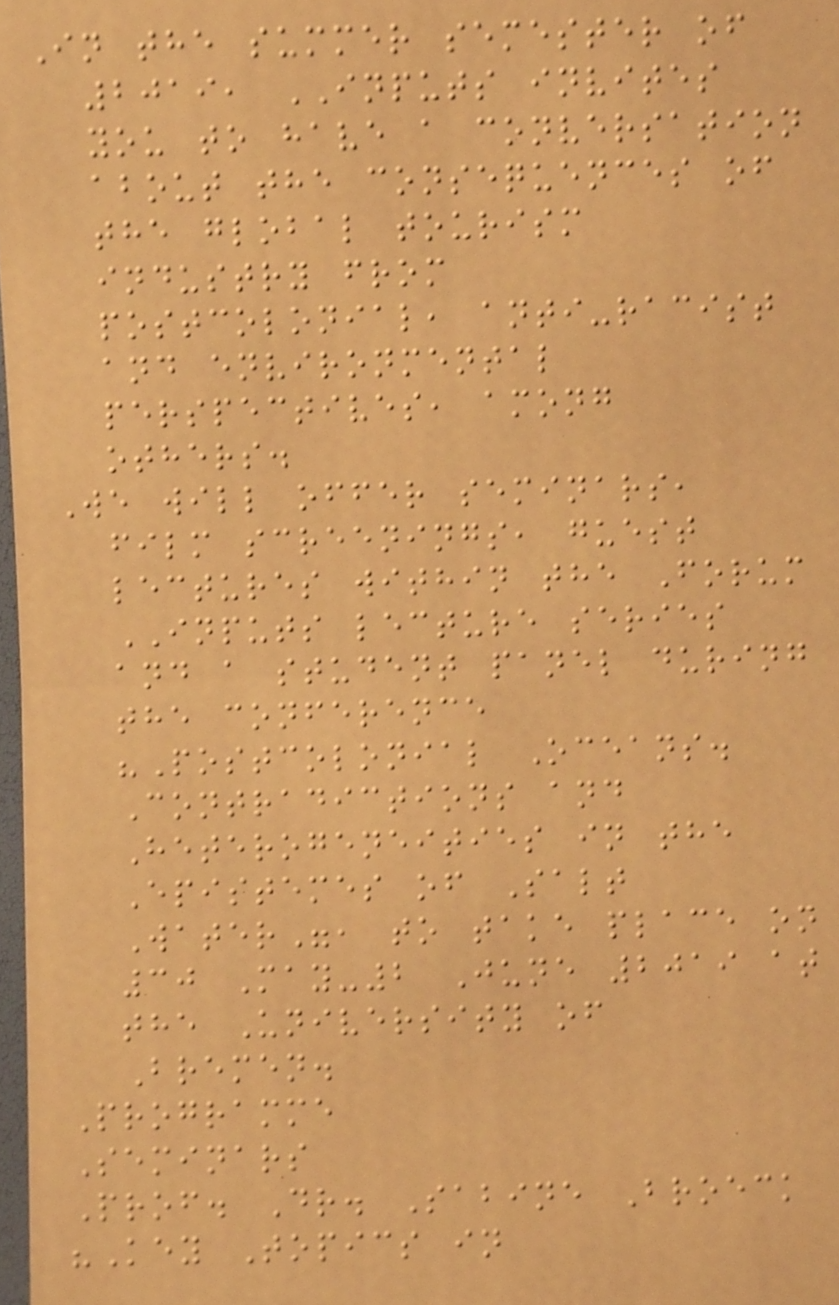In the summer semester of
2019, INPUTS invites
you to have a conversation
about the consequences of
the global tourism
industry from
postcolonial, anti-racist
and environmental
perspectives, among
others.
We will offer seminars,
film screenings, guest
lectures within the Forum
INPUTS lecture series
and a student panel during
the conference
"Postcolonial Oceans.
Contradictions and
Heterogeneities in the
Epistemes of Salt
Water", to take place on
30 May-2 June 2019 at
the University of
Bremen.
Programme
Seminars
Prof. Dr. Sabine Broeck
"Key Topics in
